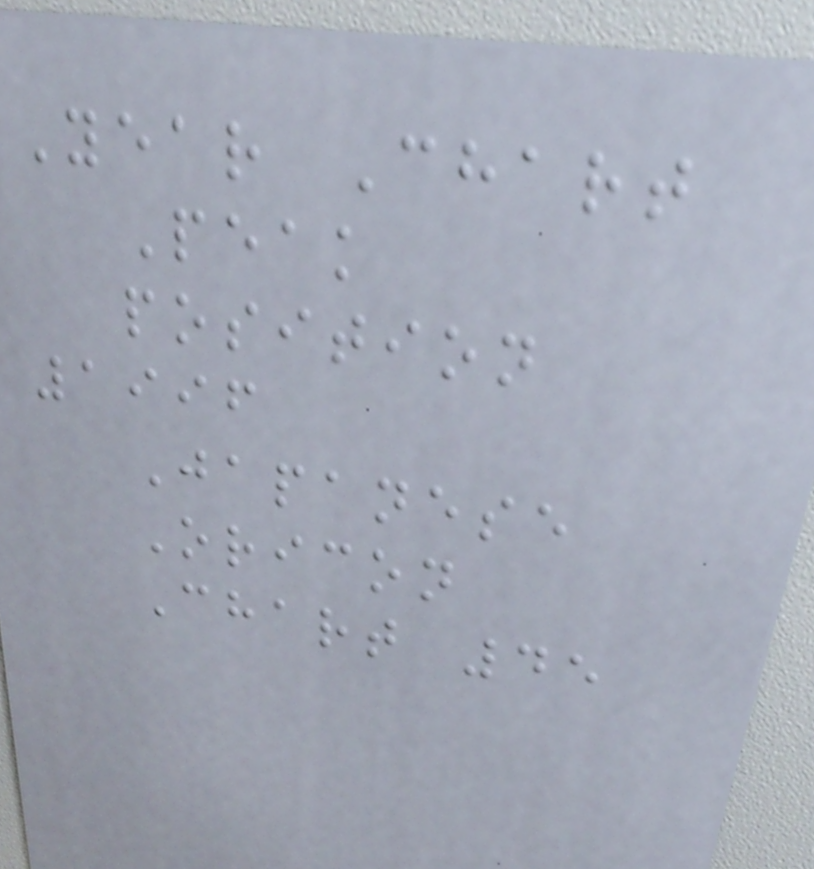Year Chart
Peak
position
1996
Japanese
Oricon
Chart 45
